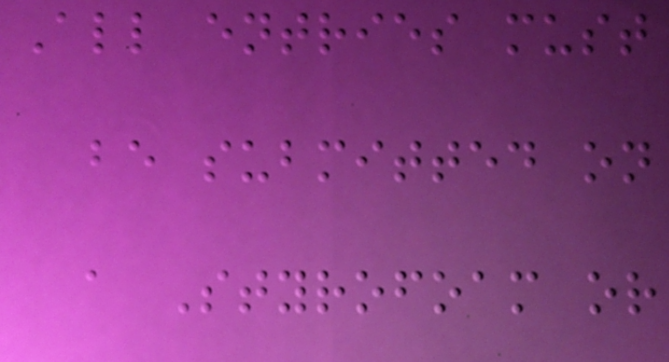All entries must
be submitted on
a Styrofoam or
